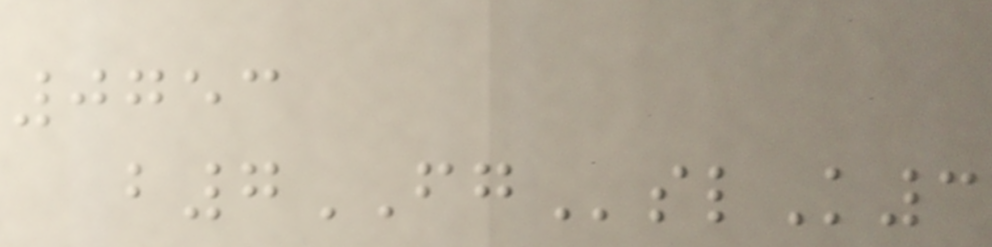0753
b7FGslK3
